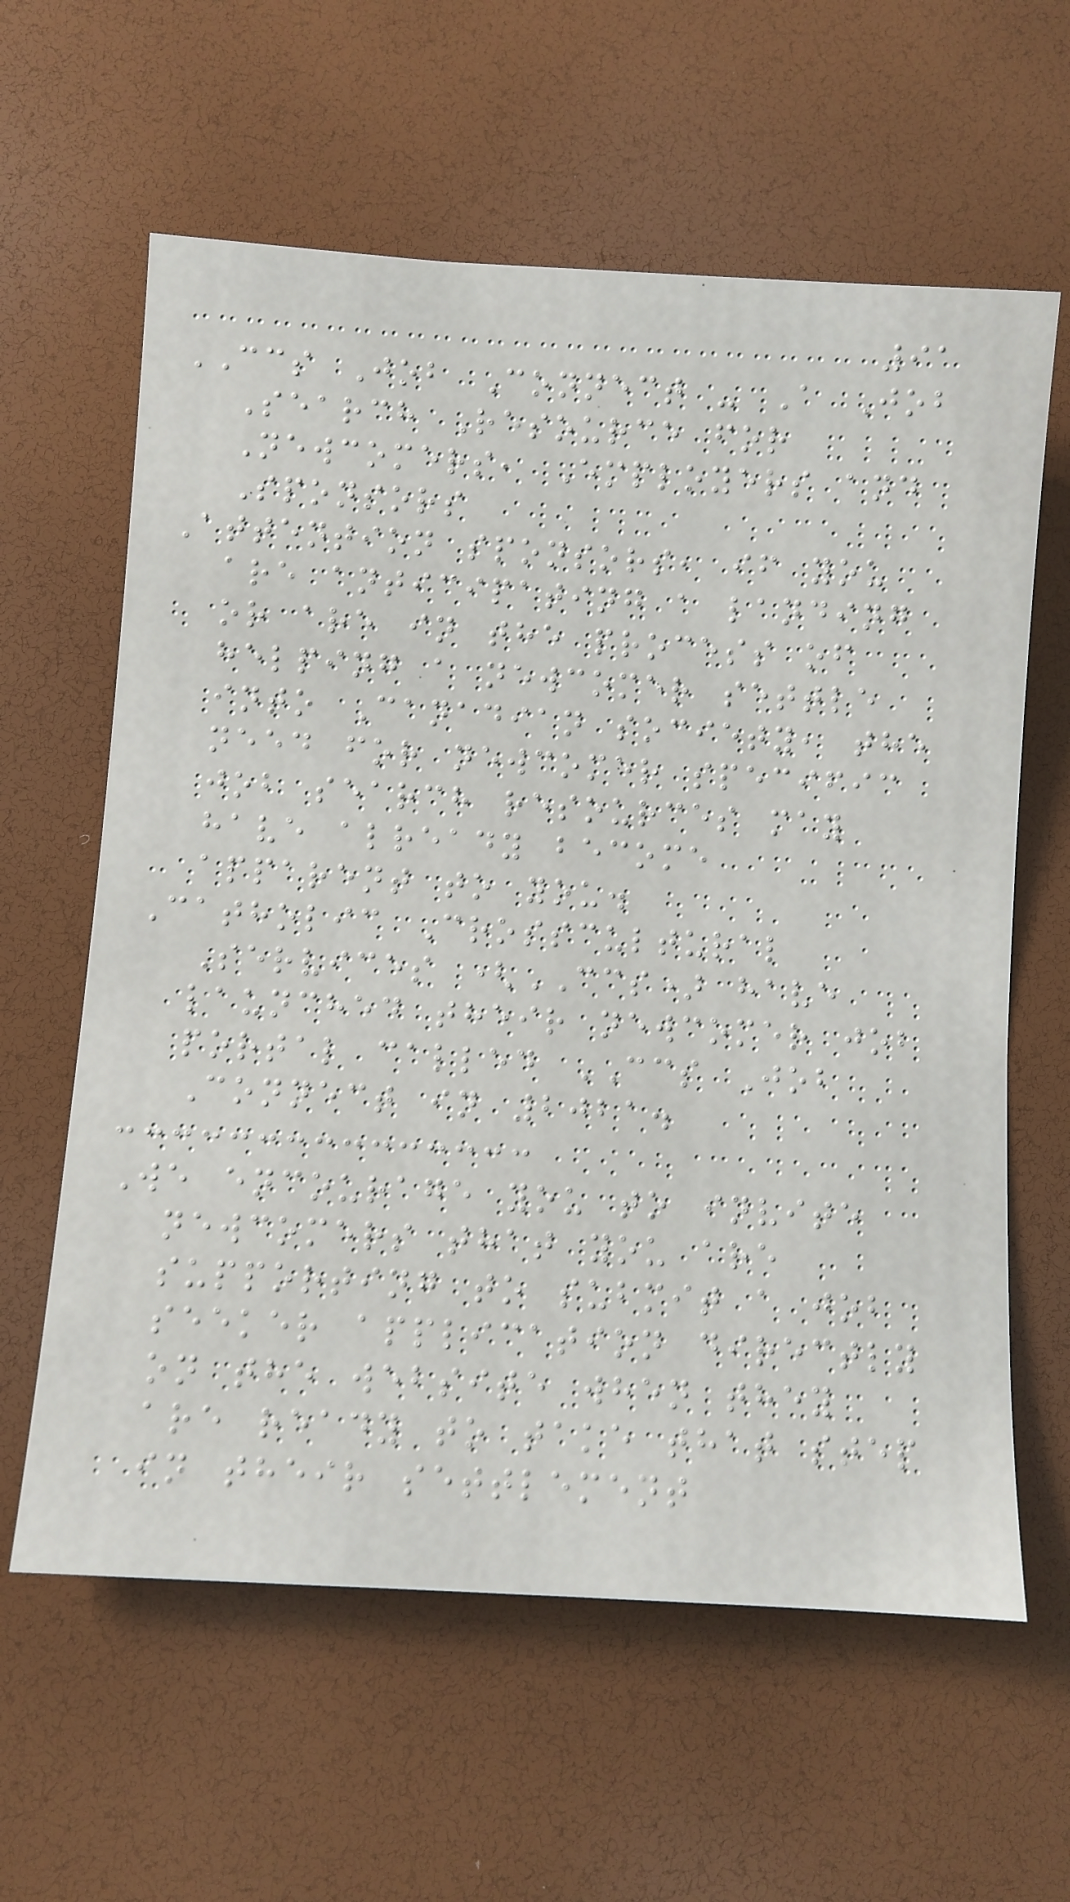91
CCS Job Connect - A Job
Search Resource for
Newcomers, Employers and
Sponsors
Attention sponsors, if you
are anticipating a landing
or are in the process of
helping a newcomer settle
into Canadian society, the
need for newcomer specific
job search resources may
have already become
apparent to you.
Catholic Crosscultural
Services (CCS) have
launched their newcomer job
portal called CCS Job
Connect in 2021.
We encourage you to invite
newcomers that you are
supporting to submit a job
seeker application directly
on the website when they
are ready to take that step
in their settlement
